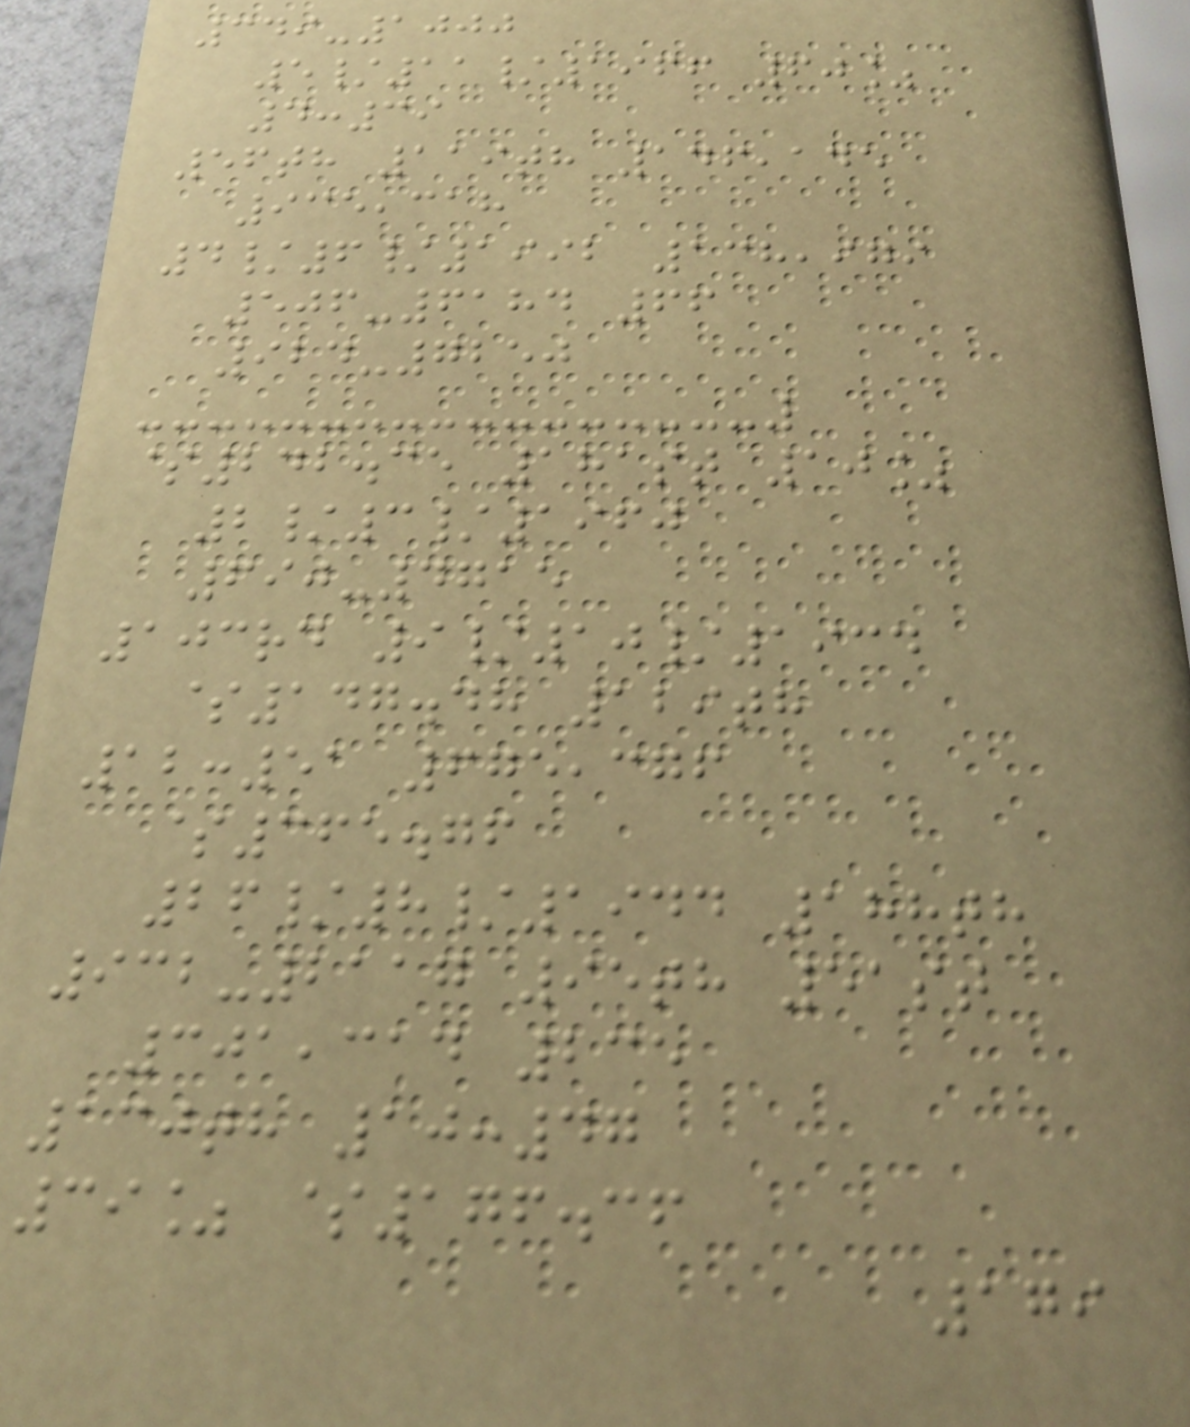349-1000
5/11/1966 60%
4:39
56th 119th 146,145
935,318
4/6/1992 138,979
506-6184 66
924-7250
$242.35 181st 10%
2/3/1960
690-4715
103rd 9/10/1934
$147.48 129th
12:51 675,376
$365.76
26/8/1944 188th
932-2117 95th 51st
301,314 235
130th 10:47
39% $176.36
179
